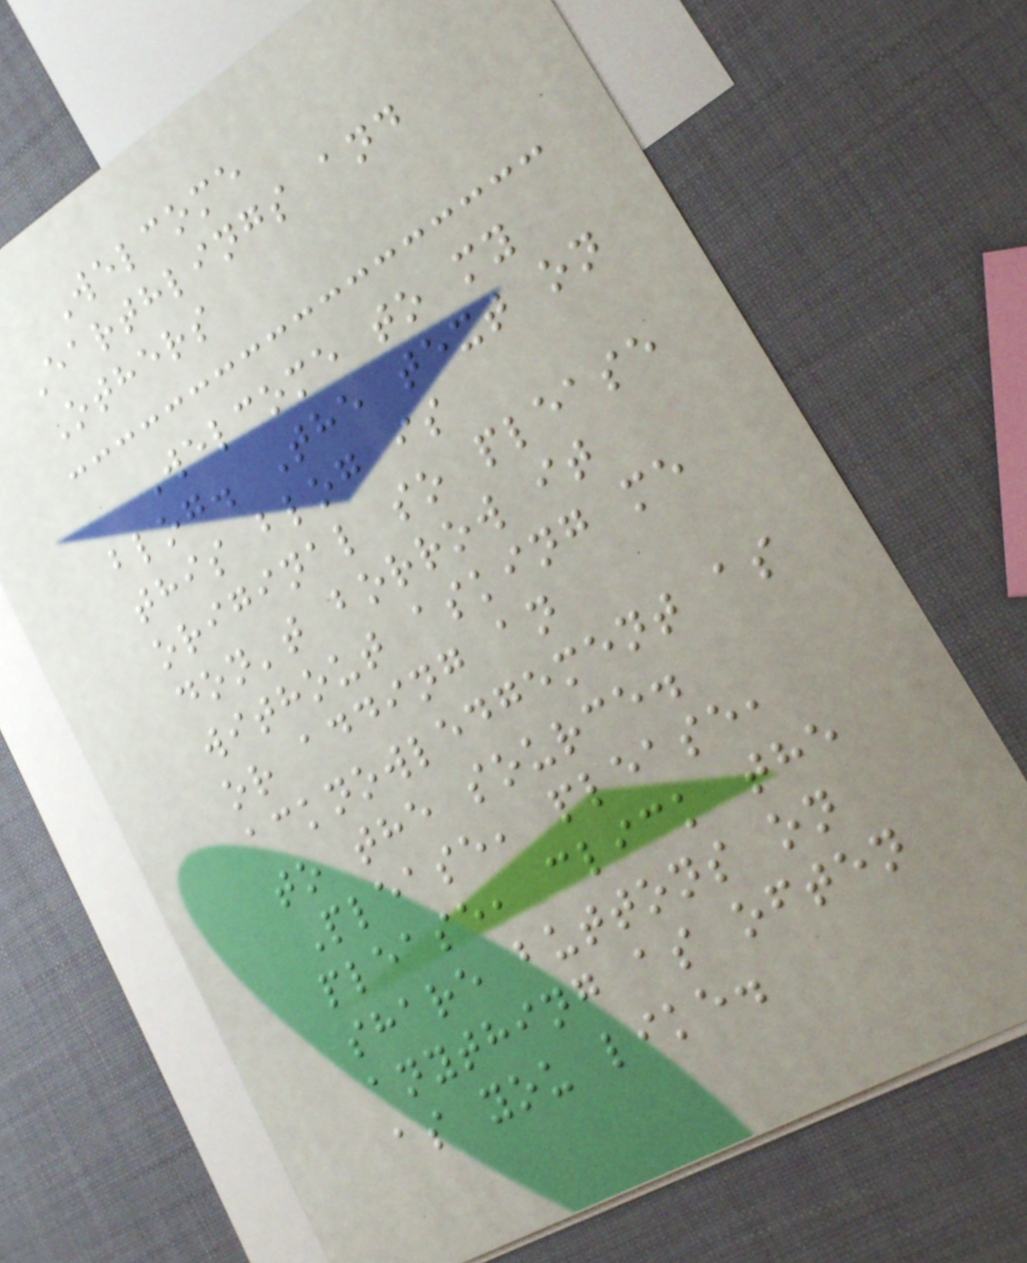Welcome
Earthlings and
Others
Welcome to my
blog. The text on
this blog is
original so please
don't borrow it
without asking me
or adding an
acknowledgement as
to the source.
Please, please,
please, click the
share buttons on
anything as often
as you like.
